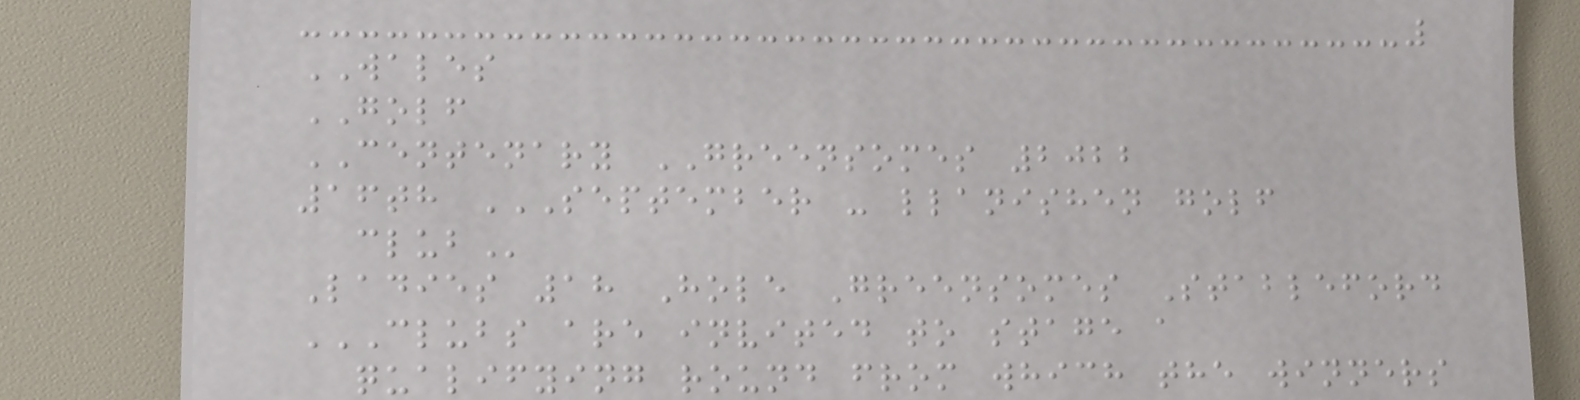WALES
GOLF
CENTENARY GREENSOMES 2022
16th SEPTEMBER - LLANISHEN GOLF
CLUB
Ladies 18 Hole Greensomes Stableford
CLUBS ARE INVITED TO STAGE A
QUALIFYING ROUND FROM WHICH THE WINNERS
